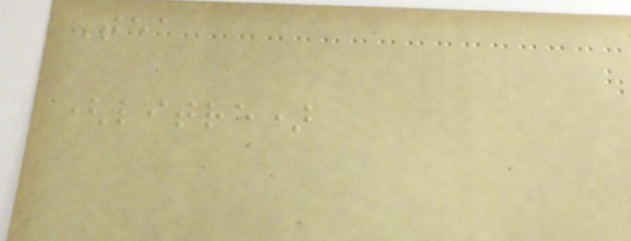Tea
(litre)
